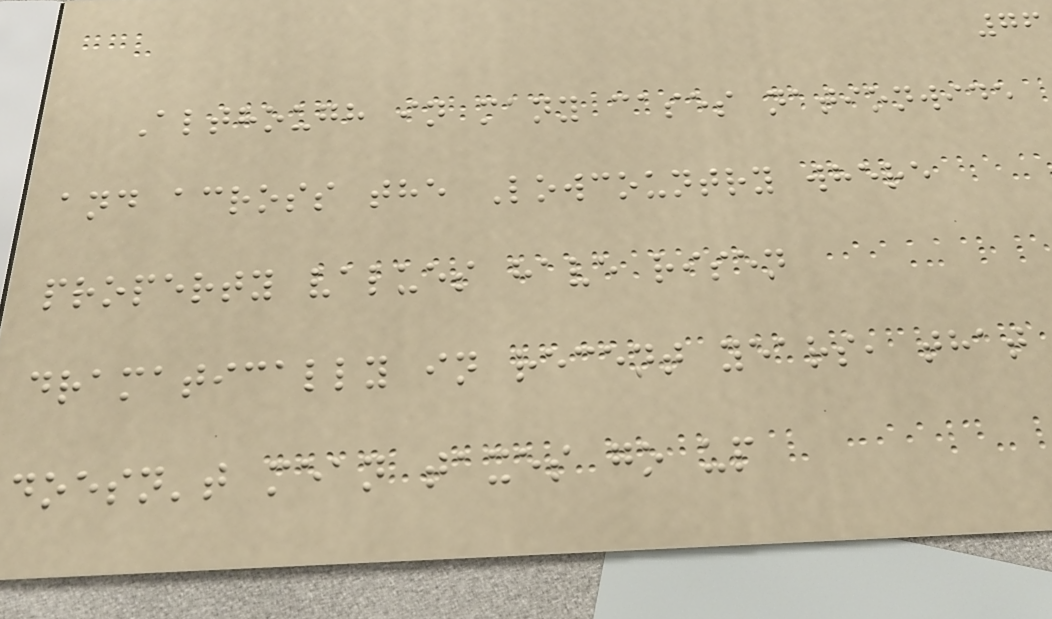76
Although in many cases nationwide
and across the Lowcountry where
property values have risen
dramatically in recent years, that
doesn't mean taxes go up
